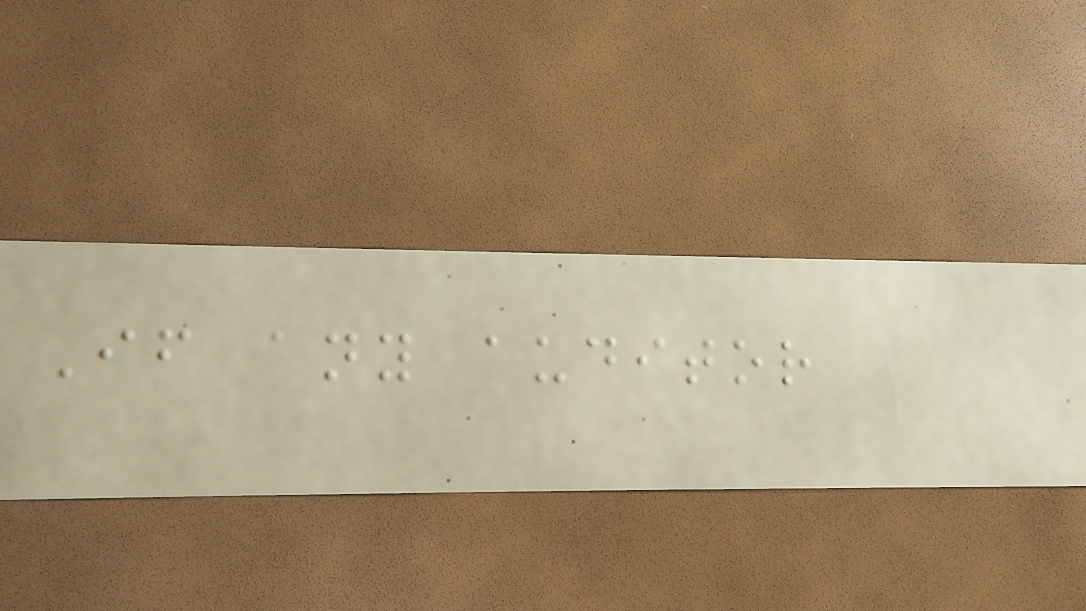If any auditor
